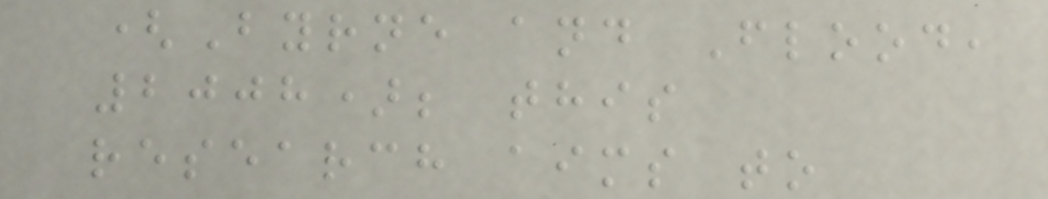(Byrne and Flood,
2008); this
research aims to
